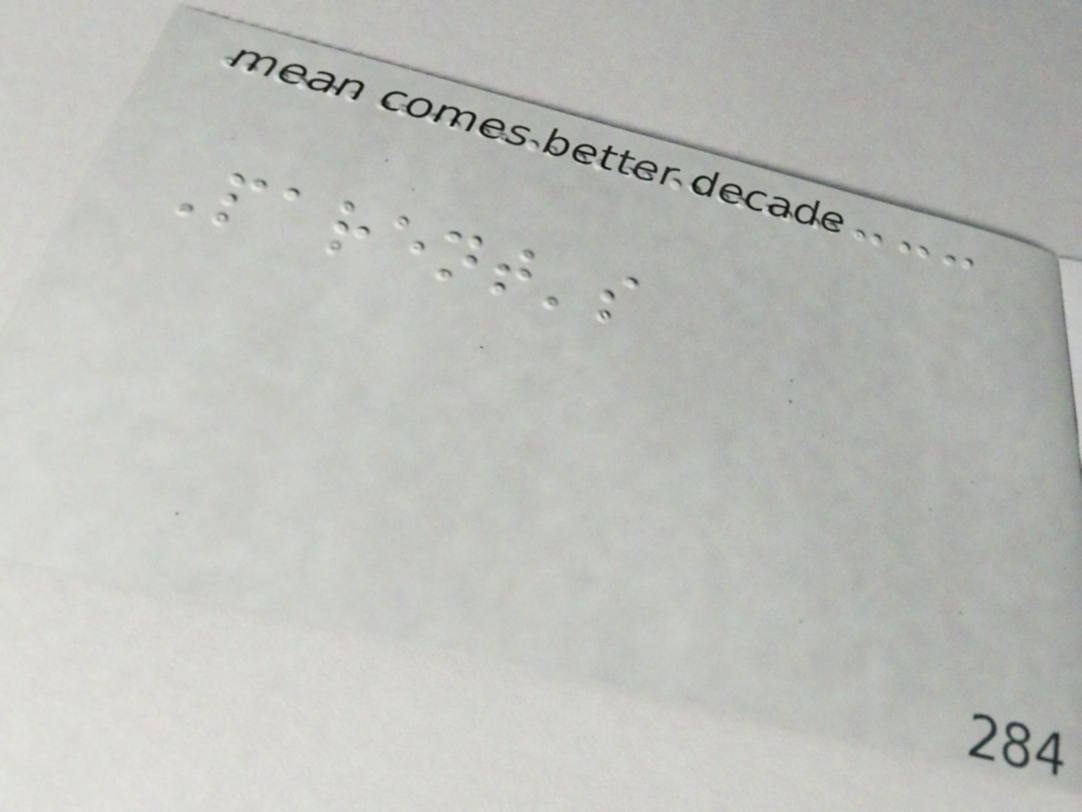Parent's
